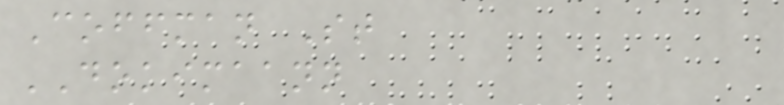Coffman St
DOKIMAANN
